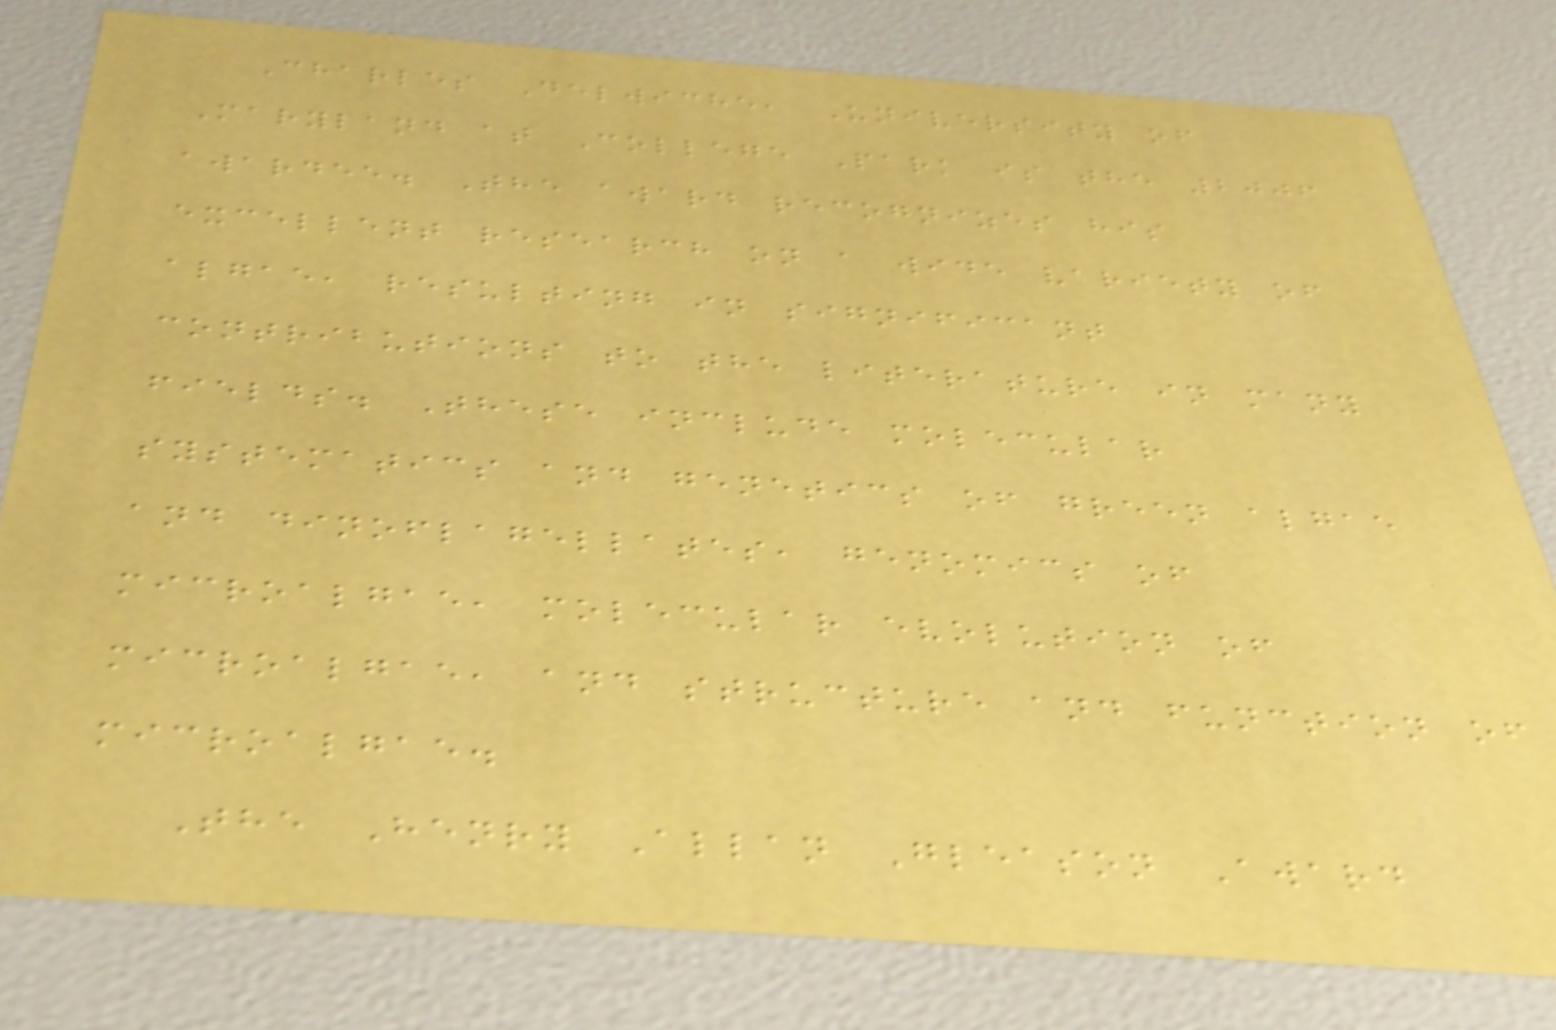Charles Delwiche, University of
Maryland at College Park is the 2006
awardee. The award recognizes his
excellent research on a wide variety of
algae, resulting in significant
contributions to the literature in many
fields. These include molecular
systematics and genetics of green algae
and dinoflagellates, genomics of
microalgae, molecular evolution of
microalgae, and structure and function of
microalgae.
The Henry Allan Gleason Award
